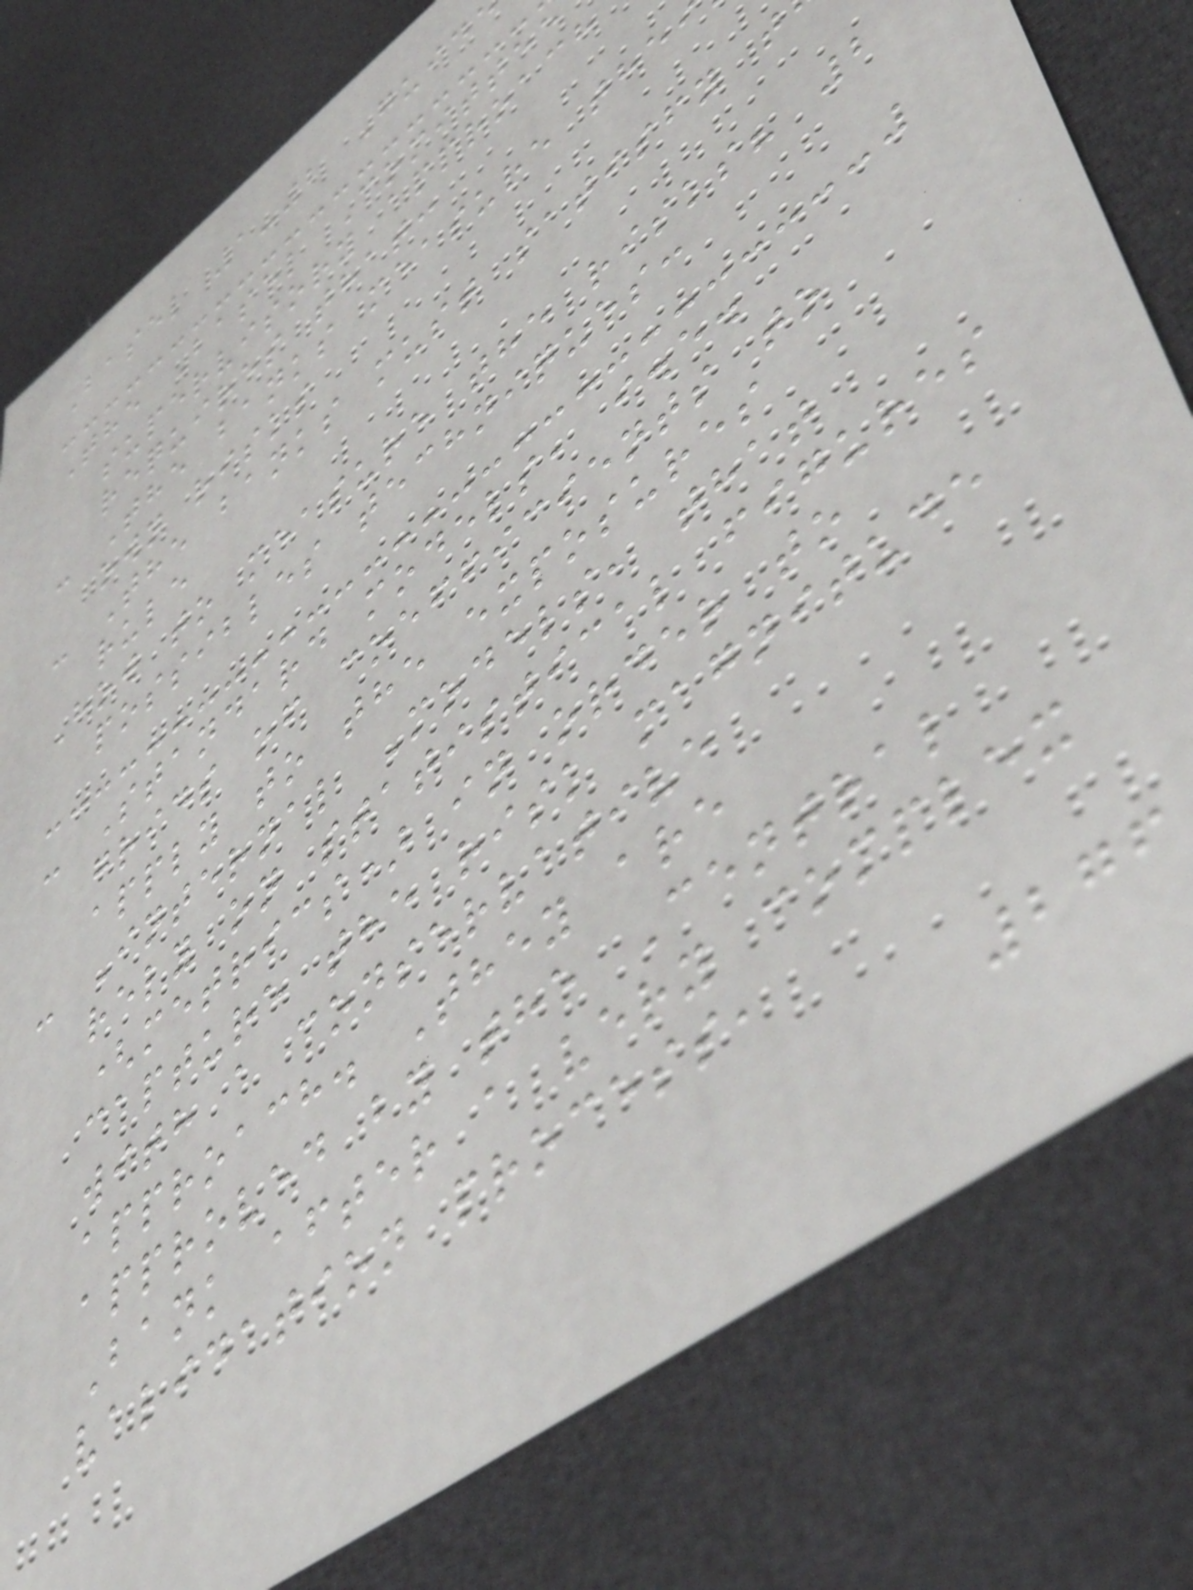Basel 1-2 Guid
The Basel Comittee
supervisory approach
requires that:
- The banks measure the
own risks
- The banks must satisfy t
rule
How to measure the risks? 2
possibles techniques:
- Standard models, i.e.
grids of coefficients to
apply to the exposures
- Internal Models, that
rely on statistical figures
(metrics) in order to
capture the risk magnitude
with a conservative
approach. They are
approved by the Central
Bank after a very complex
validation process,
276
